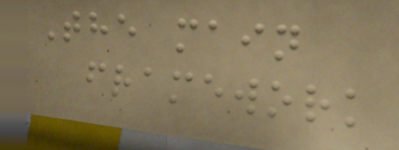The main
framework
